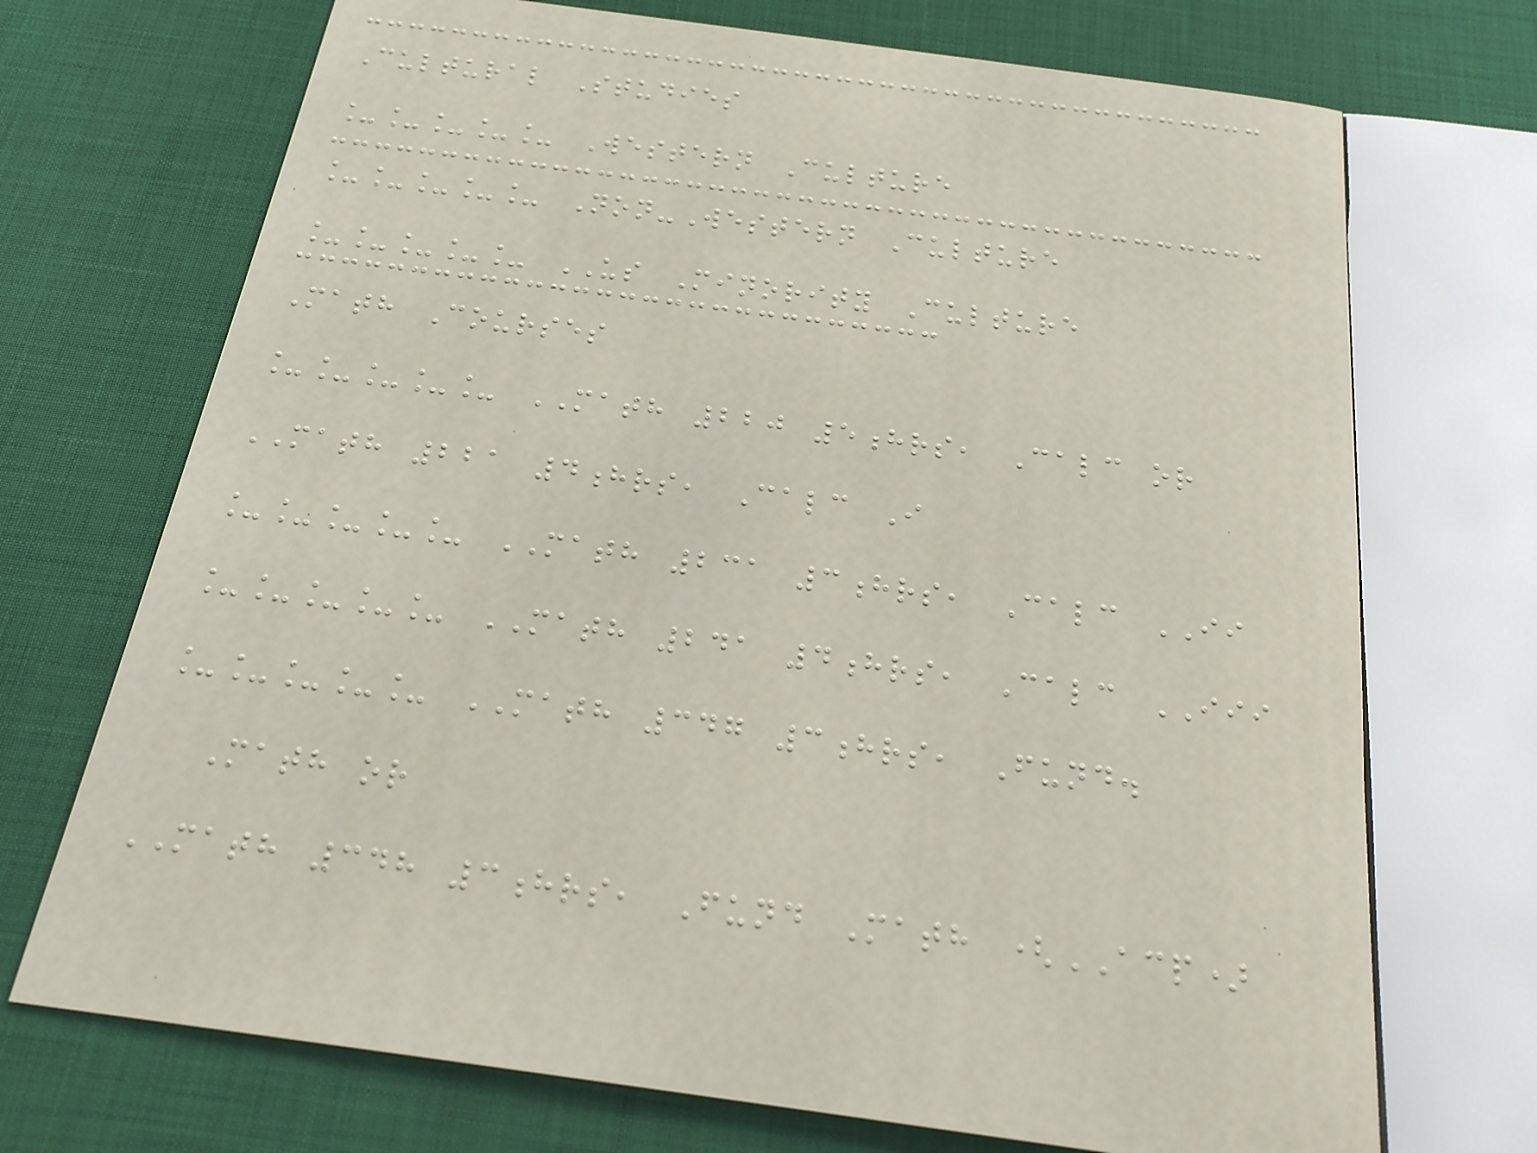Cultural Studies
_____ Western Culture
_____ Non-Western Culture
_____ US Minority Culture
Math Courses
_____ MATH 220 5hrs, Calc or
MATH 221 4hrs, Calc I
_____ MATH 231 3hrs, Calc II
_____ MATH 241 4hrs, Calc III
_____ MATH 347 3hrs, Fund.
Math or
MATH 348 3hrs, Fund Math (ACP)
